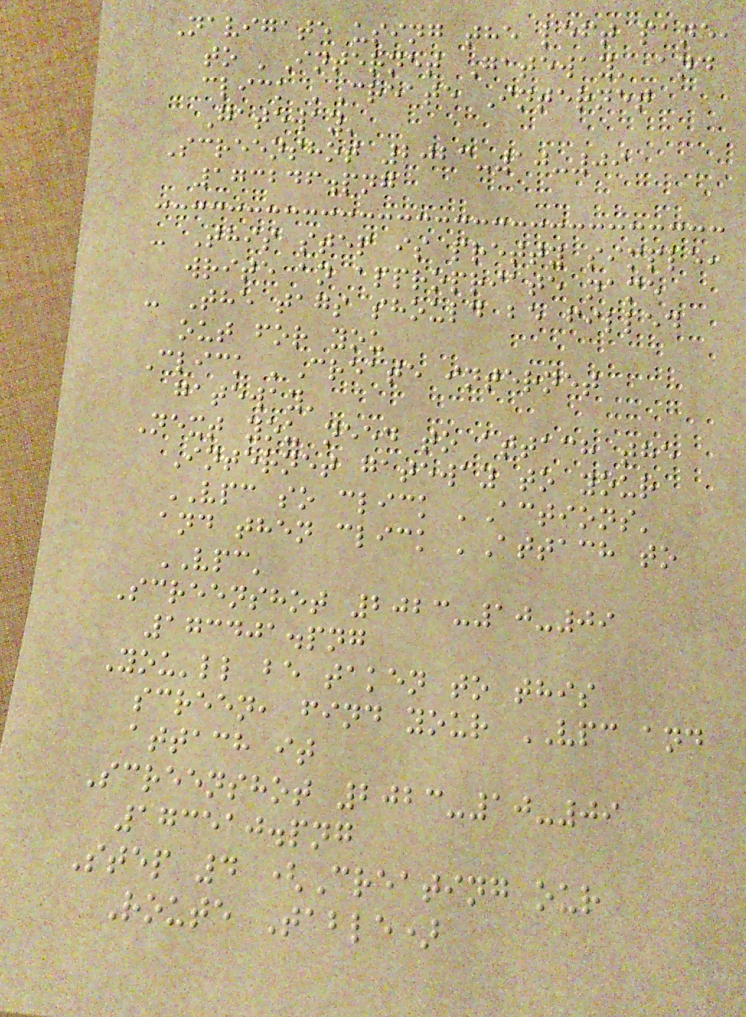Navigate using the left pane,
to 'Internet Gateway' and
click 'Create Internet
Gateway'
Screenshot 2023-10-09
173246.png
- This step is pretty simple,
write an appropriate name
- The tags should be filled
out for you
Click 'Create internet
gateway'
Next you need to attach the
Internet gateway to your
VPC so click 'Actions'
and then click 'Attach to
VPC'
Screenshot 2023-10-09
173401.png
You'll be taken to this
screen, find your VPC and
attach it
Screenshot 2023-10-09
173510.png
Step 4 (Creating our
Route Table)
